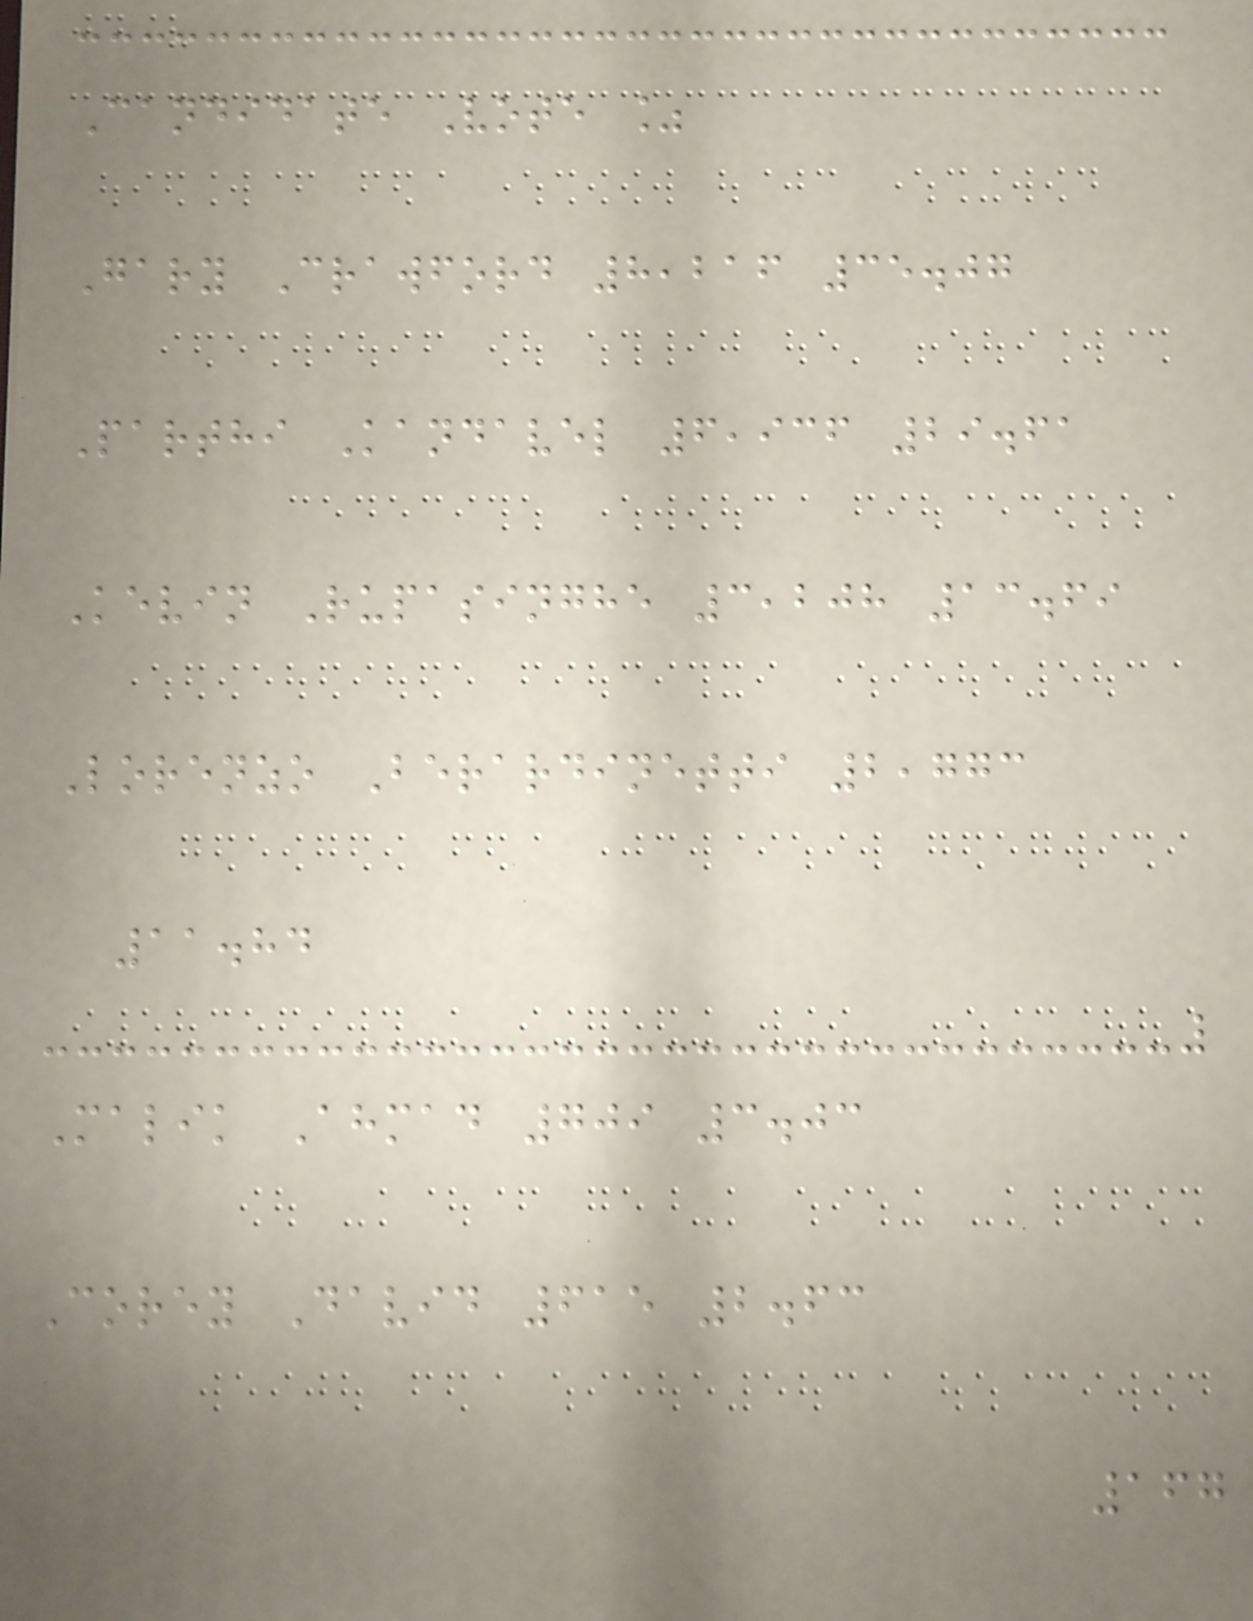Candidate Vote %
Gary Crawford 8,216 35.07
Parthi Kandavel 6,936 29.61
Kevin Rupasinghe 3,208 13.69
Lorenzo Berardinetti 2,773
11.84
Malik Ahmad 709 3.03
Corey David 615 2.63
167
